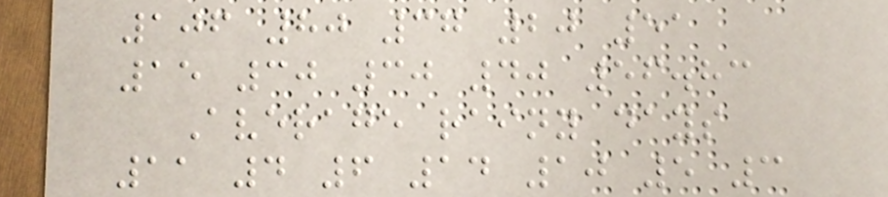106 80 37 20 51
15 30 30 40 56.83
Average rainy days
11 4 6 14 10 5 3
